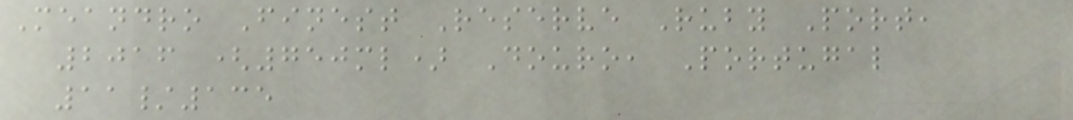Meandro Finest Reserve Ruby Port,
2016 (750ml) Douro, Portugal
11/135
